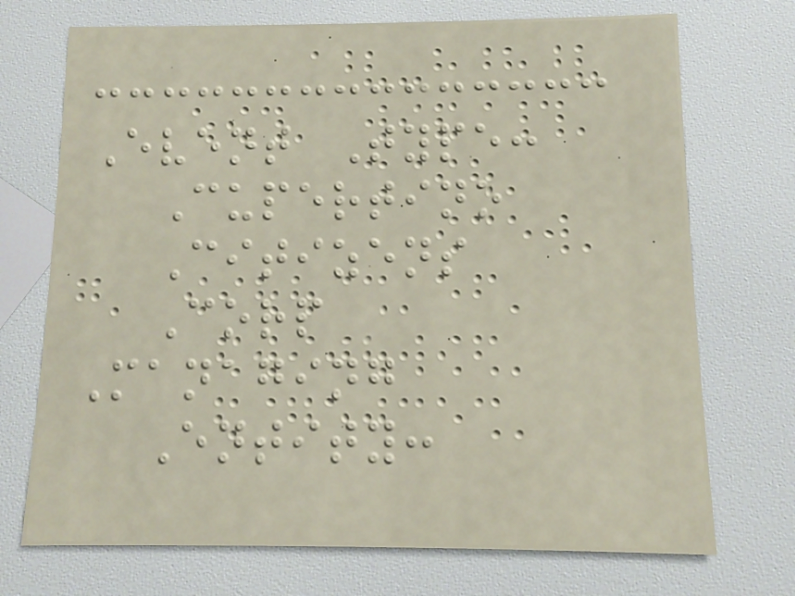Event Type:
Cupertino
Citizens
Corp
Managing
Entity:
